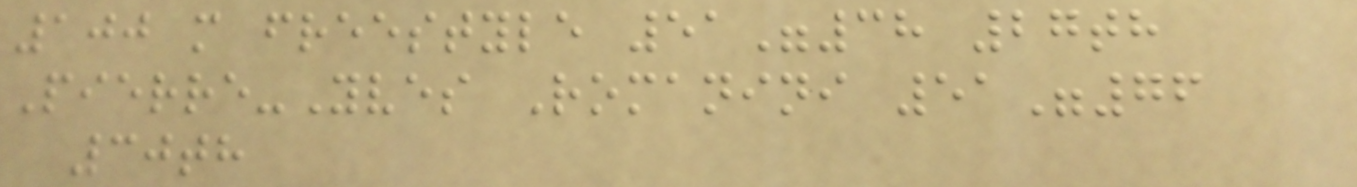100 m freestyle 51"38 27th
Pierre-Yves Romanini 51"76
30th
